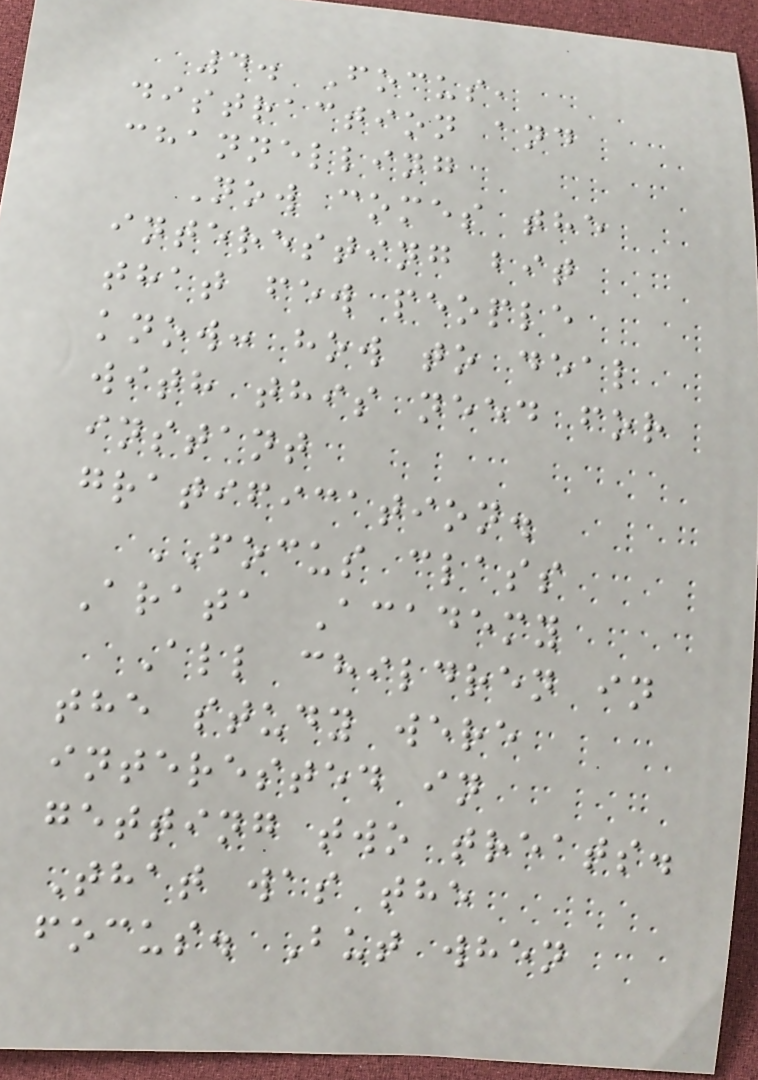4. Focus,
distraction and
channelling
Now comes the
interesting bit
that few people
know: how to deal
with this need for
instant
gratification.
FOCUS class
Arata Academy
All children in
the study were
interested in
getting two treats.
That was the
focus. But when
